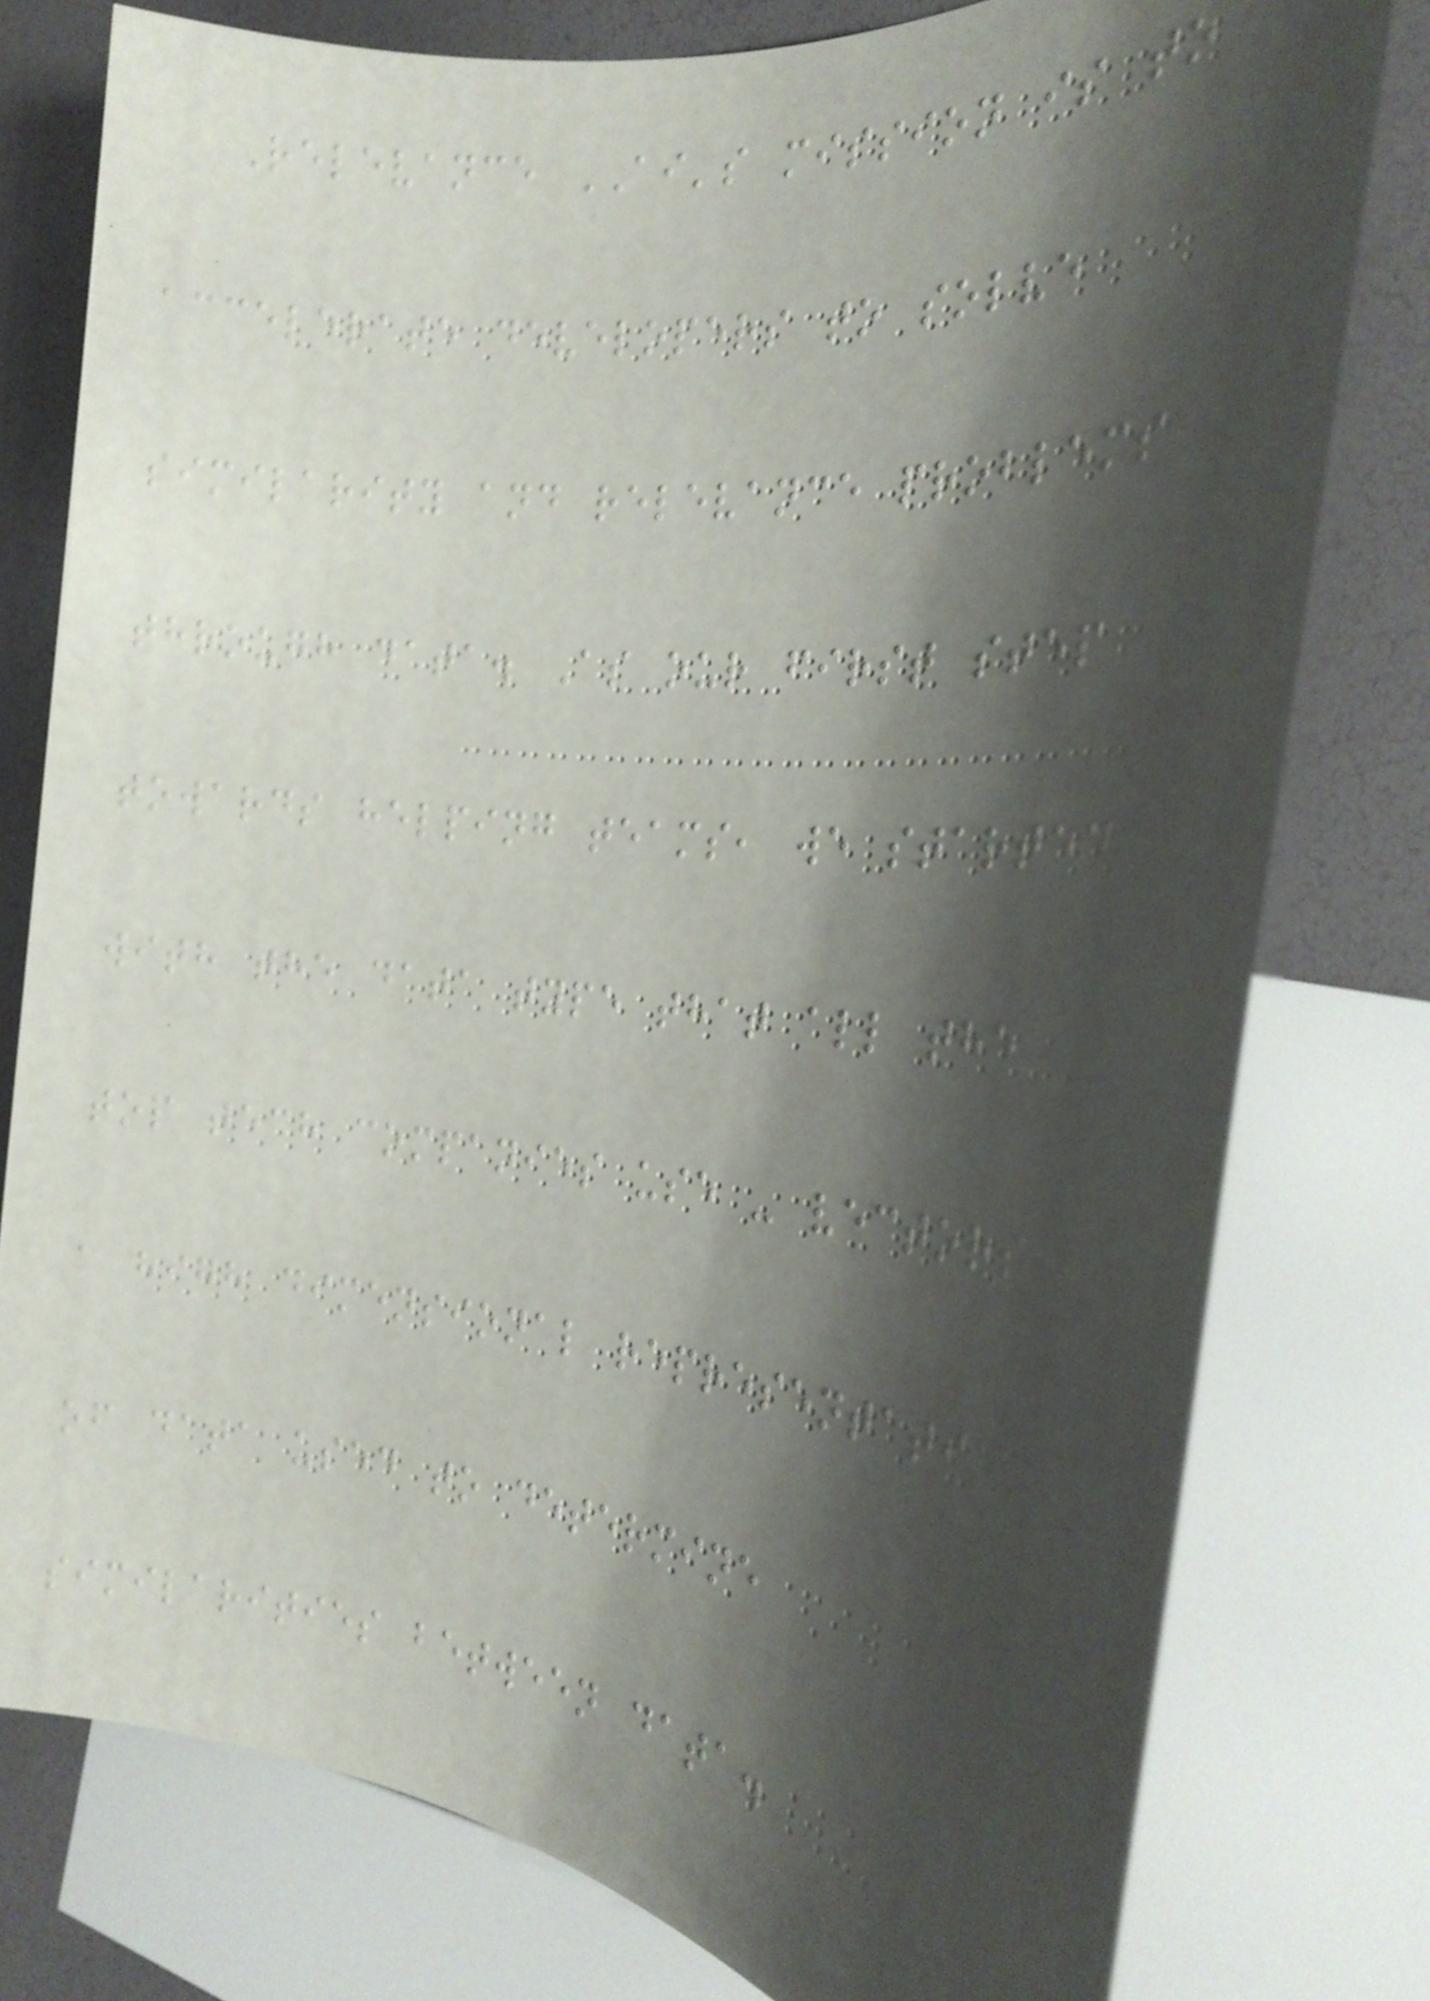Relevance AI's mission is to
accelerate developers to solve
similarity and relevance problems
through data. As our first step
towards helping teams, we started
with the data type that all the
top tech companies use - vectors,
a high dimensional representation
of data used to determine
similarities between data.
